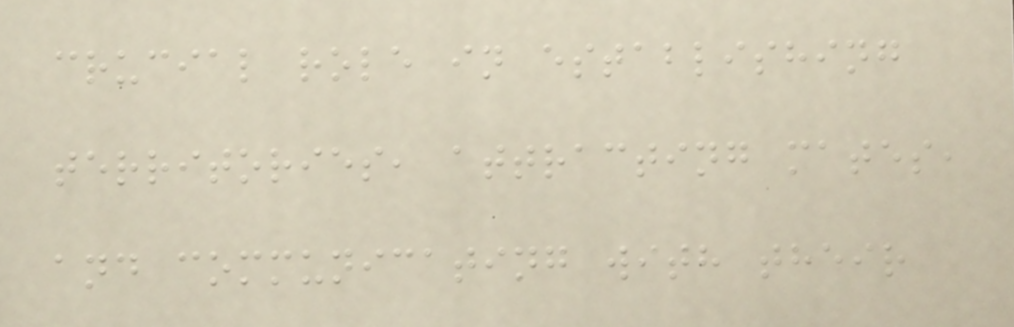crucial role in establishing
territories, attracting mates,
and communicating with their
